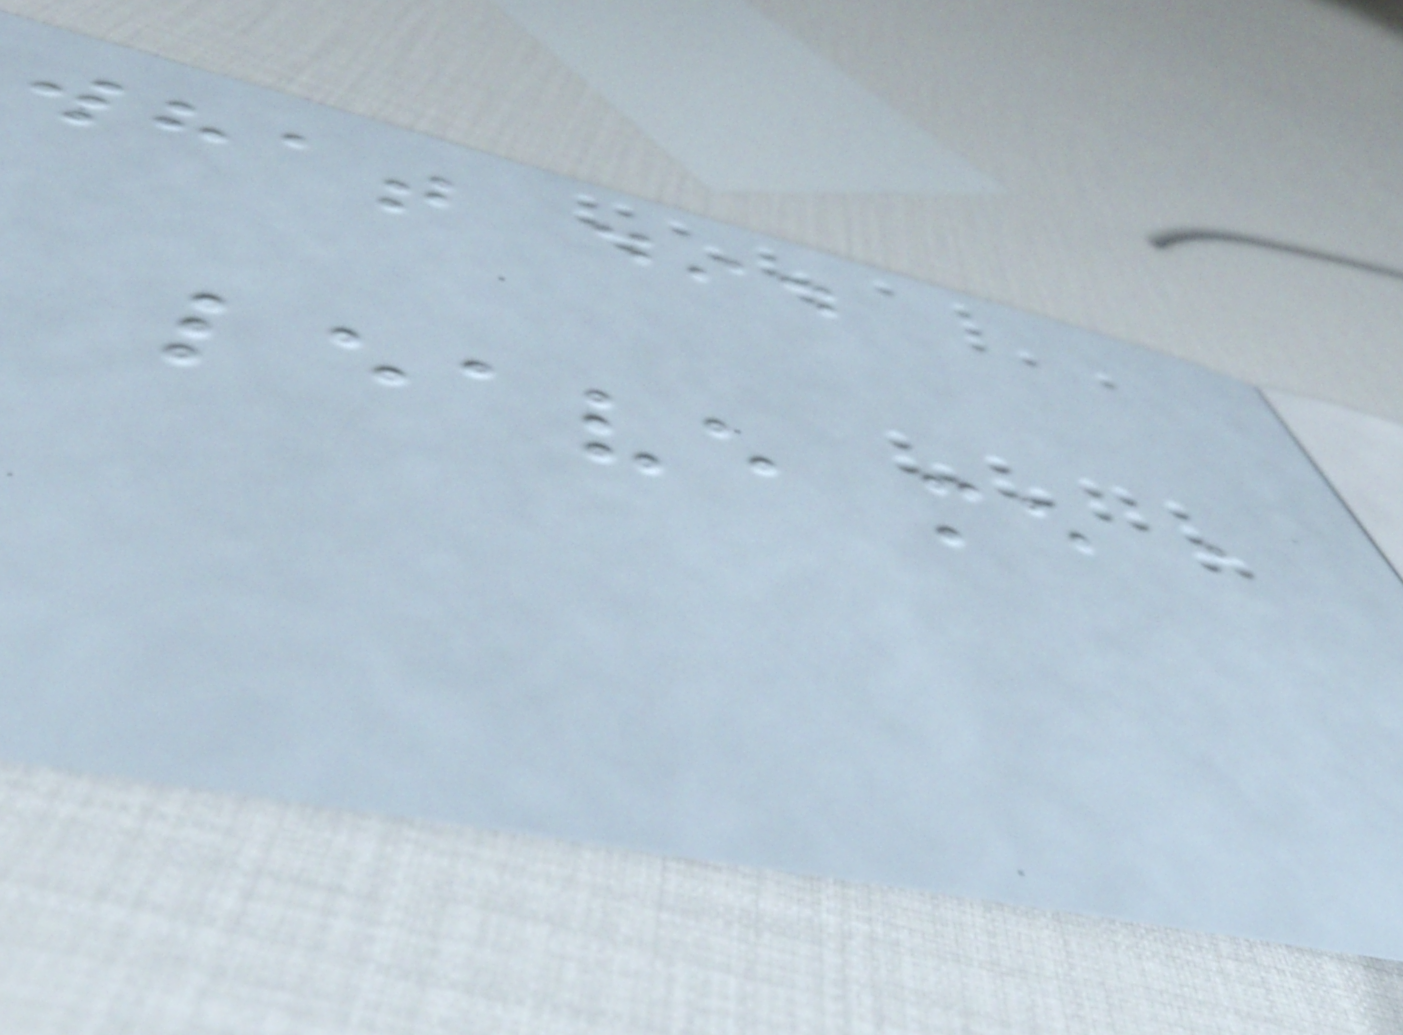what did
leave me a
